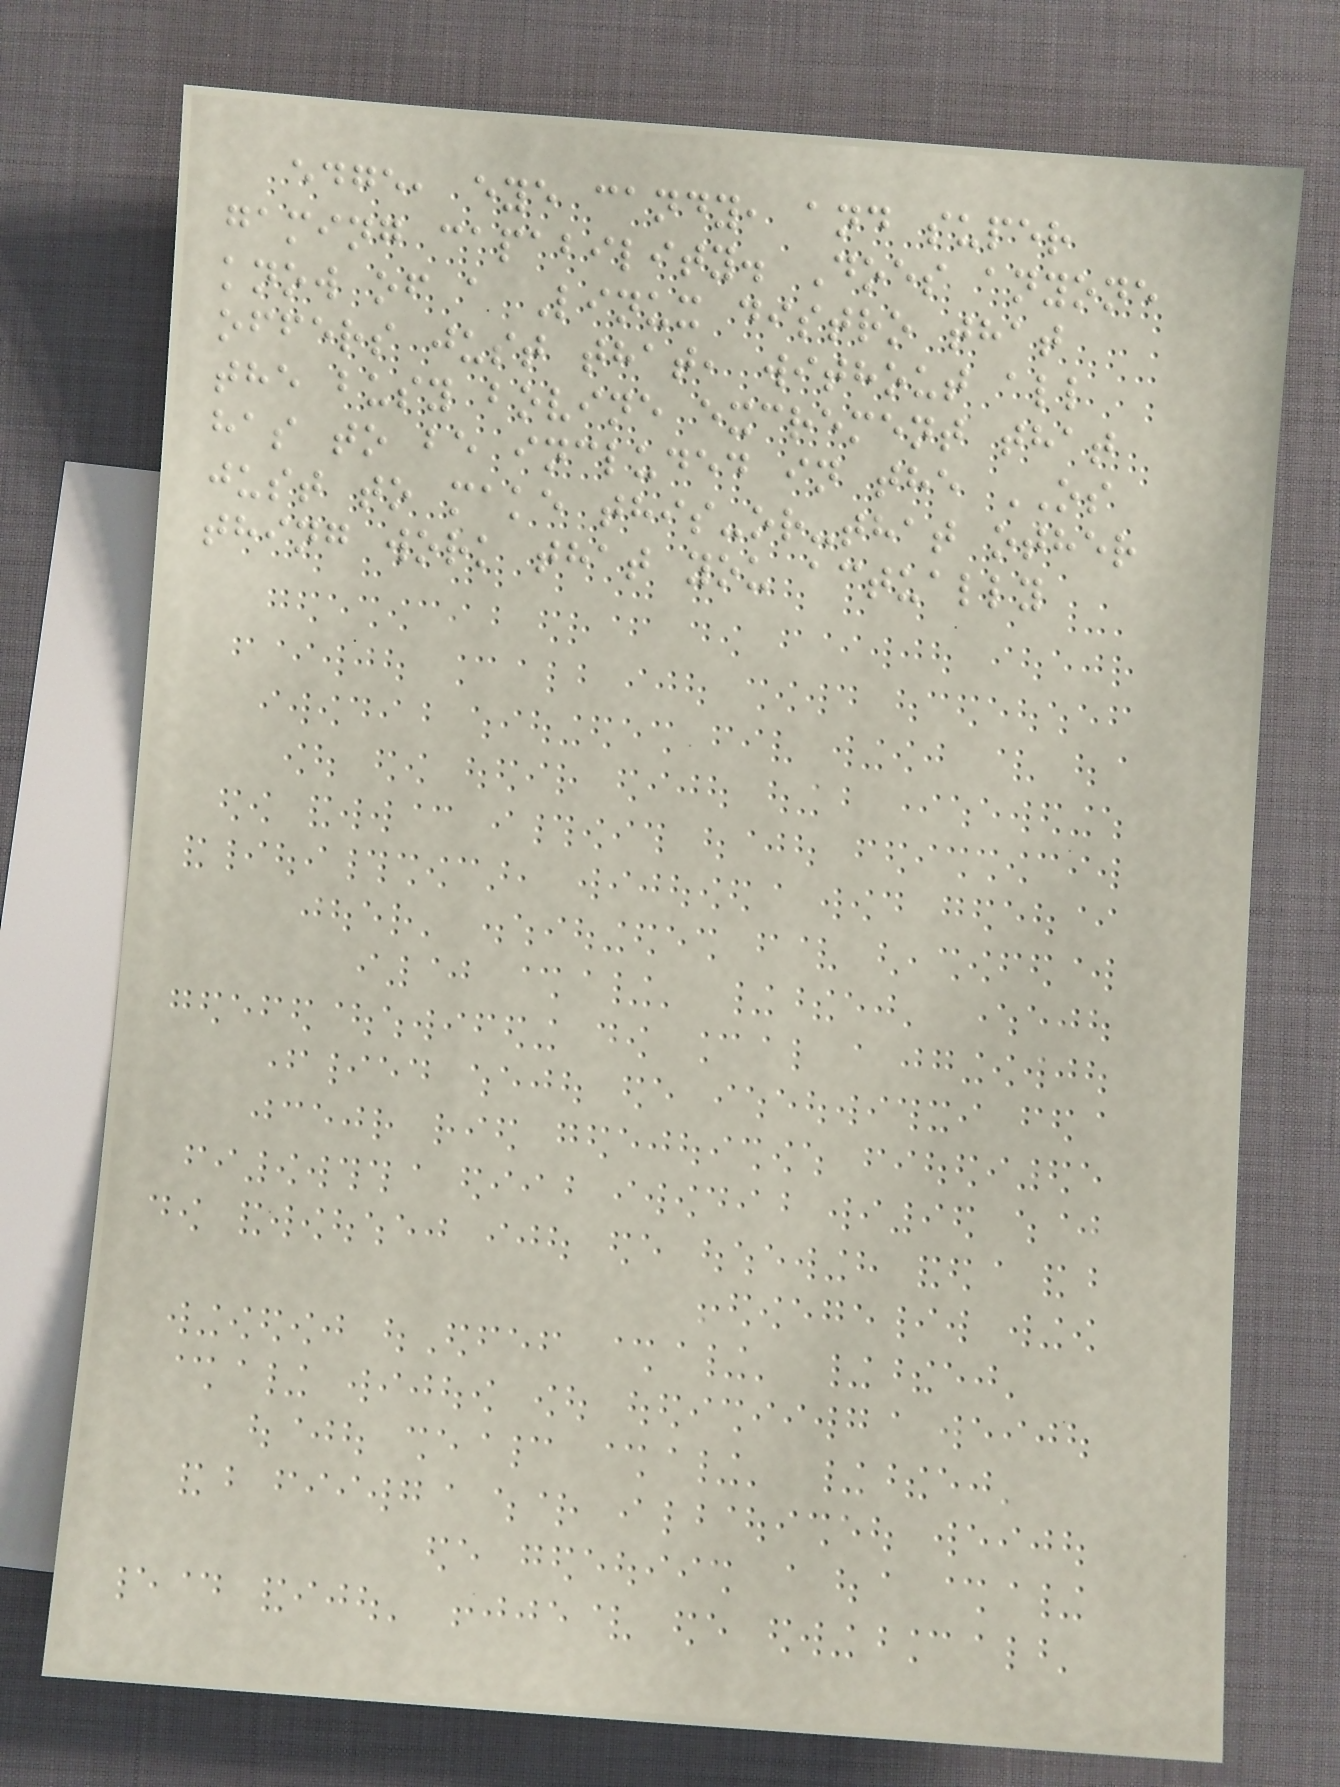edge, eye candy, and super
gaming capability. Does anyone
know of a Linux distro that
offers just that, without all
the busy bovine excrement that
has to be included in the OS
just to make this-or-that other
thing work that you actually
